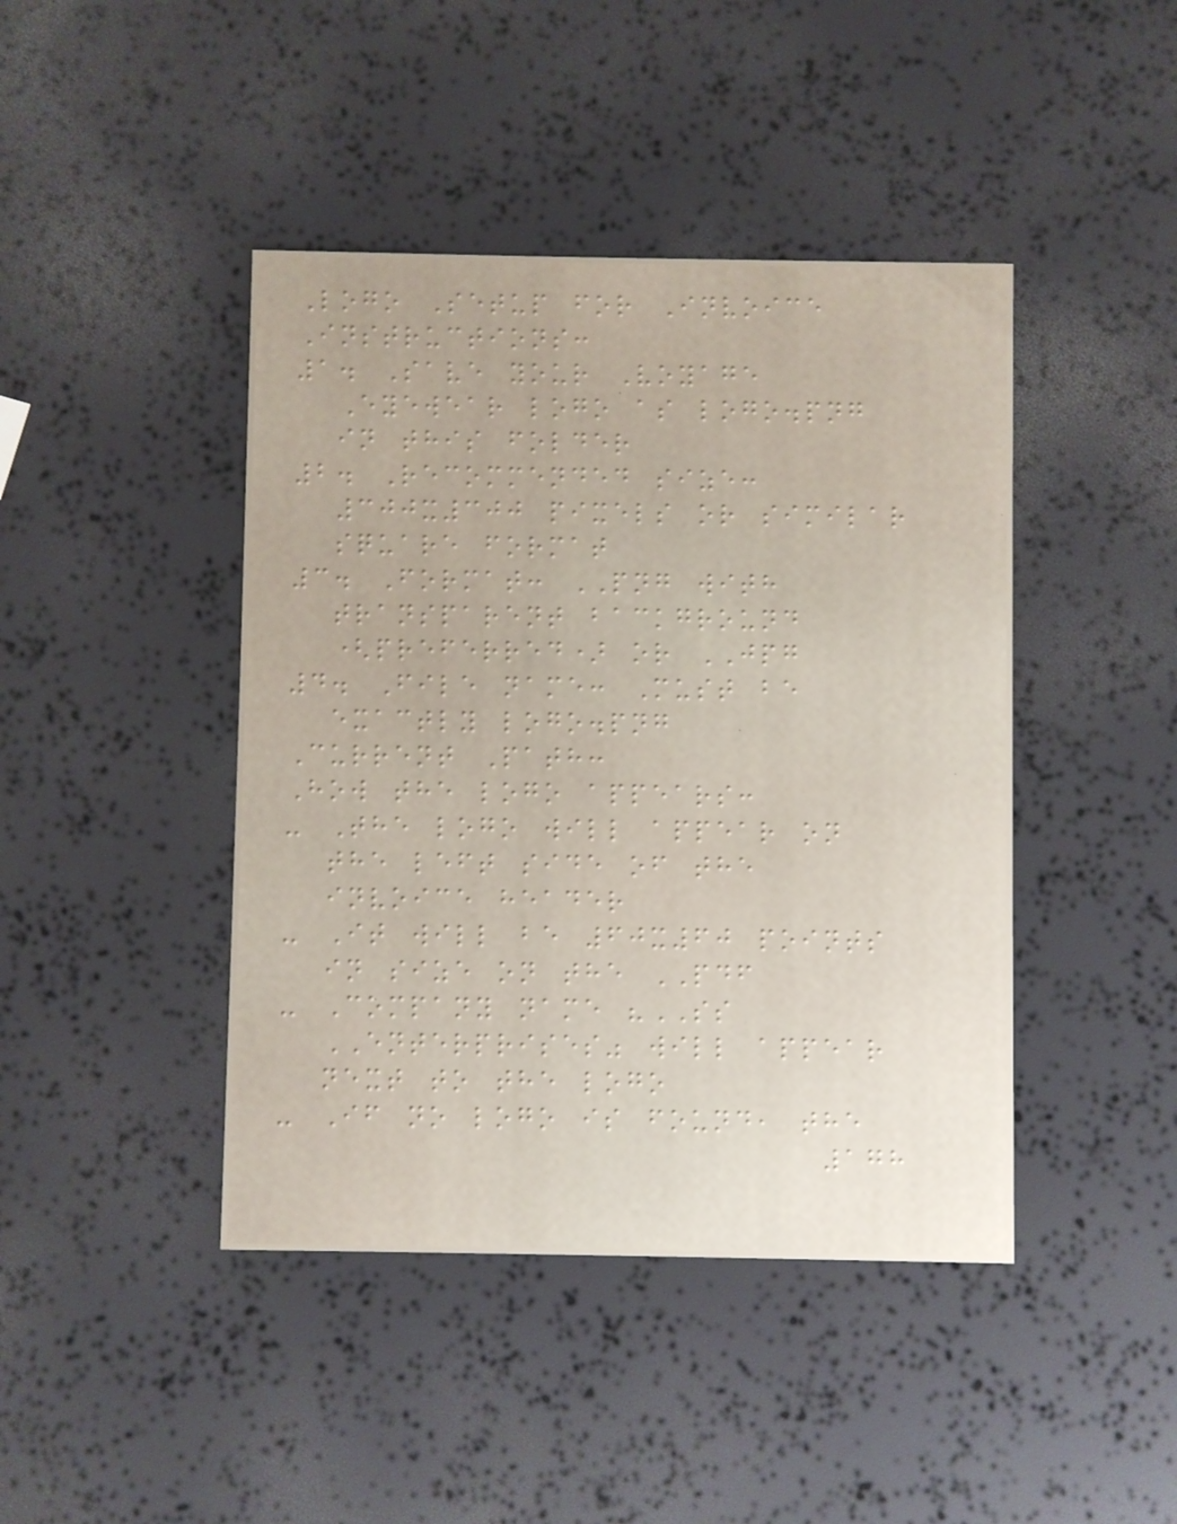Logo Setup for Invoice
Instructions:
1. Save your Voyage
Eyewear logo as logo.png
in this folder
2. Recommended size:
300x300 pixels or similar
square format
3. Format: PNG with
transparent background
(preferred) or JPG
4. File name: Must be
exactly logo.png
Current Path:
How the logo appears:
- The logo will appear on
the left side of the
invoice header
- It will be 60x60 points
in size on the PDF
- Company name "SS
ENTERPRISES" will appear
next to the logo
- If no logo is found, the
178
